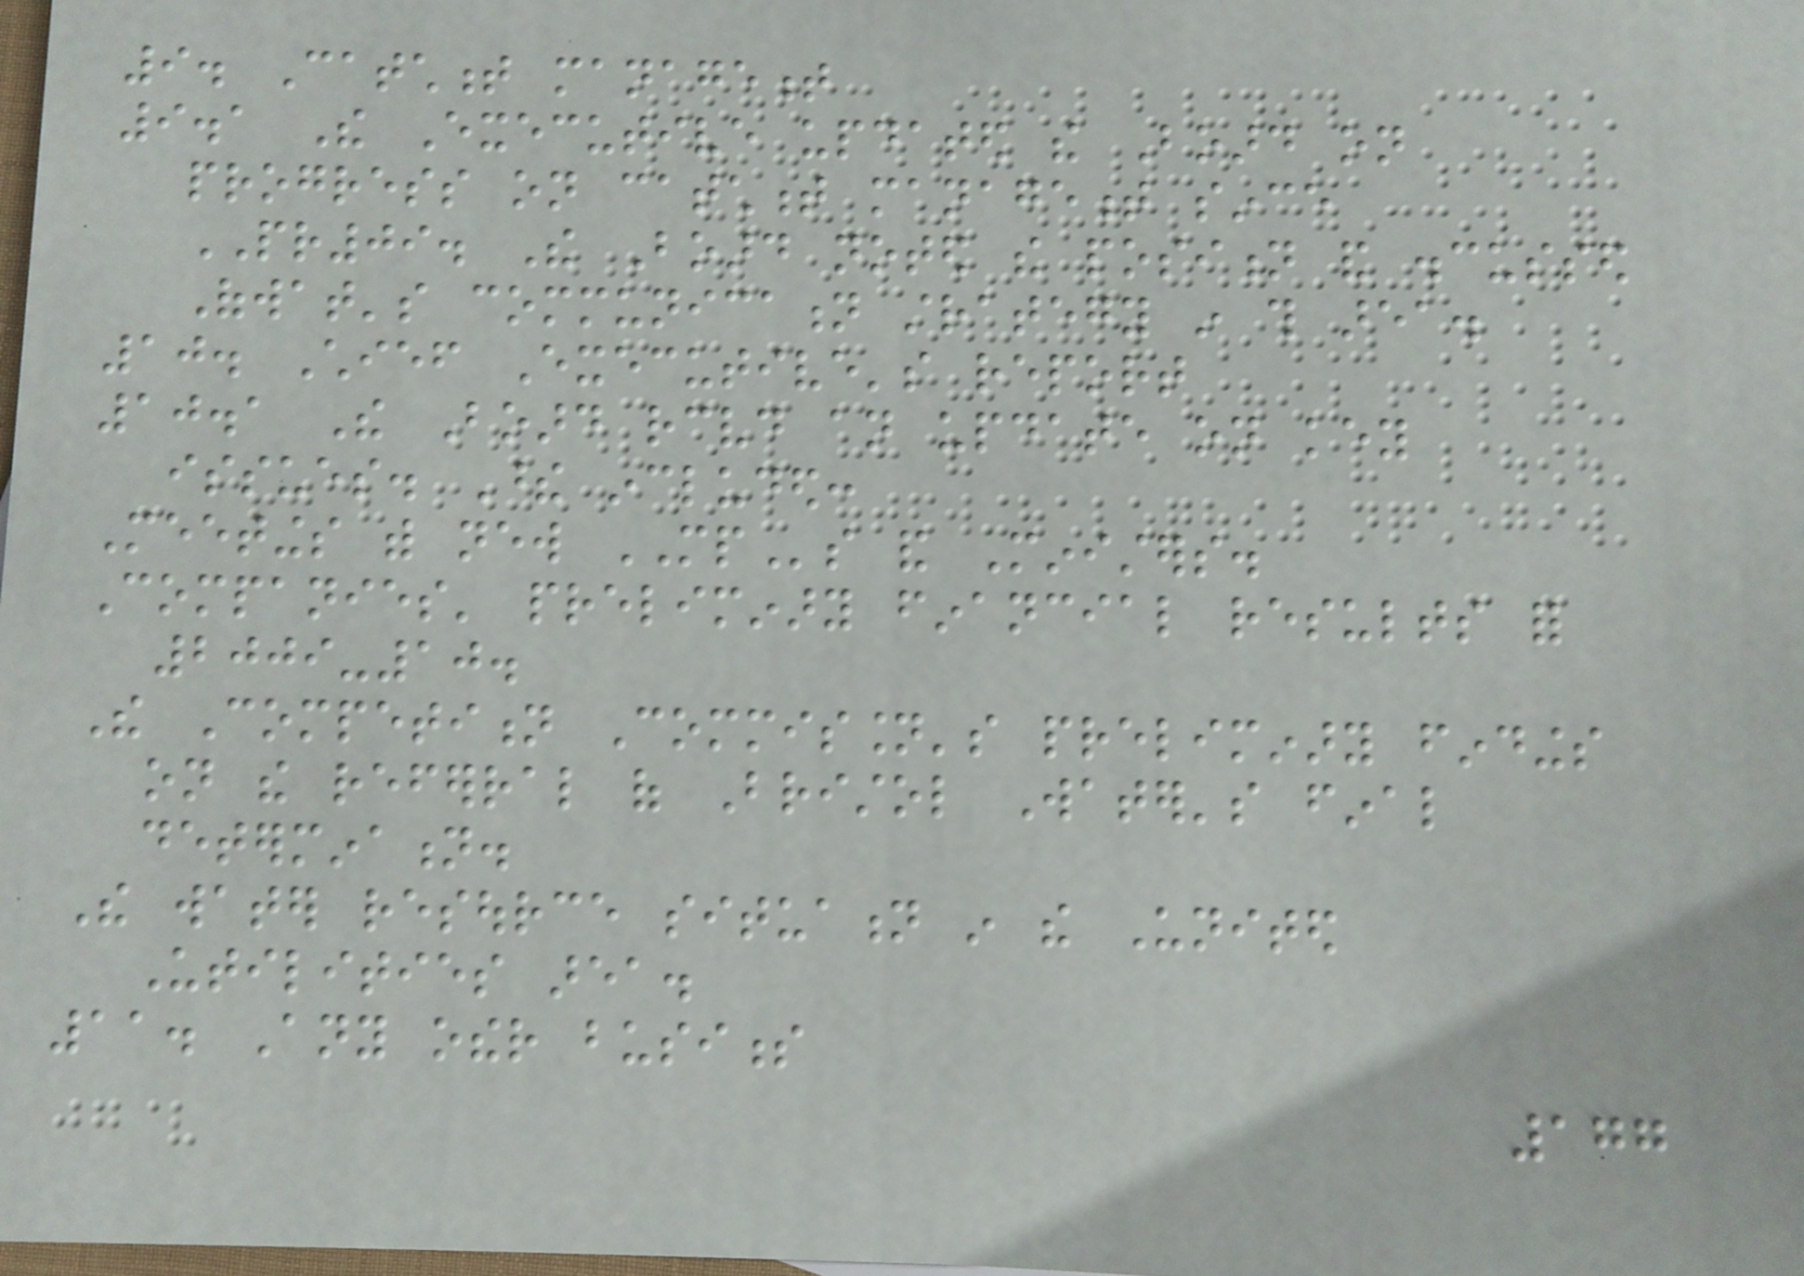9. Catchment management
9.1 The Executive updated the Board on
progress on catchment management since
PR09. The Board noted the position and discussed
Ofwat's communication strategy in this area.
10. Chief Executive's report
10.1 The Board received an update on key
issues. These included:
Meetings with new MPs and Ministers.
Companies' preliminary financial results for
2009-10.
The Competition Commission's preliminary findings
on the referral of Bristol Water's final
determination.
The water resource situation in the United
Utilities area.
11. Any other business
177
